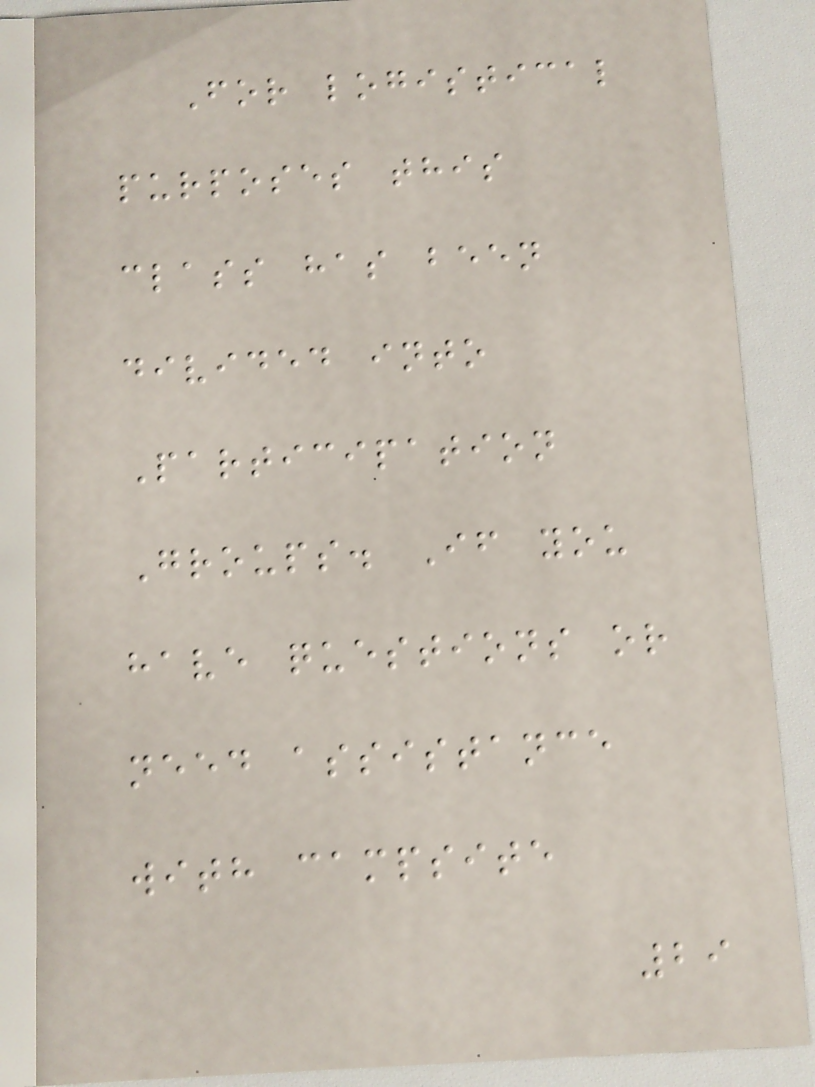For logistical
purposes this
class has been
divided into
Participation
Groups. If you
have questions or
need assistance
with campsite
29
